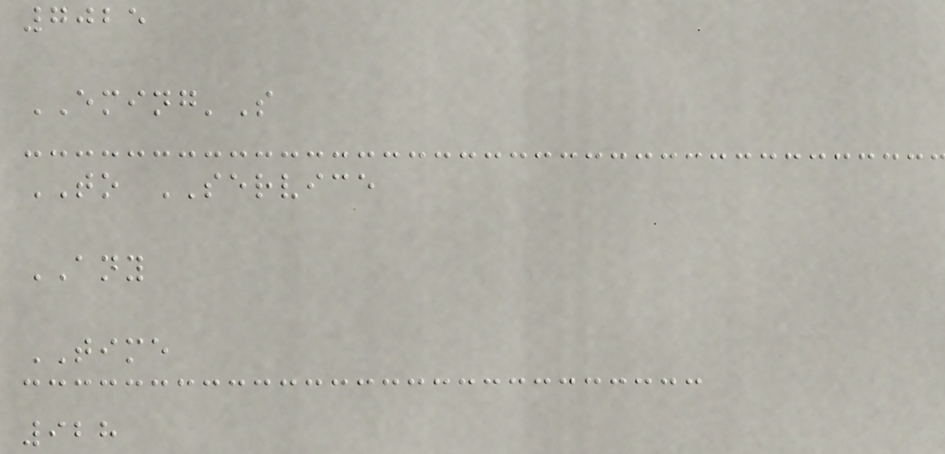7025
EMING'S
TO SERVICE
ANY
TIME
928
